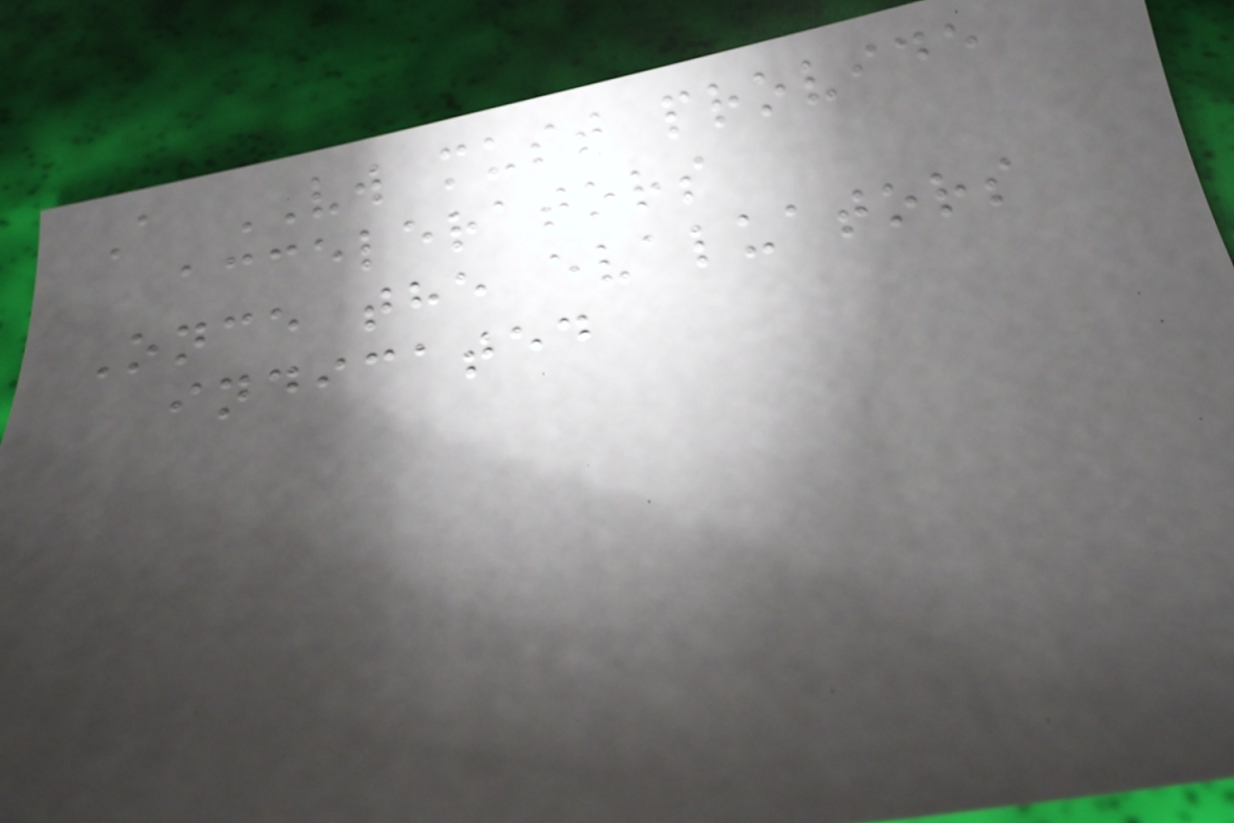A VW must provide
accelerators
Once the evaluators
indicated
